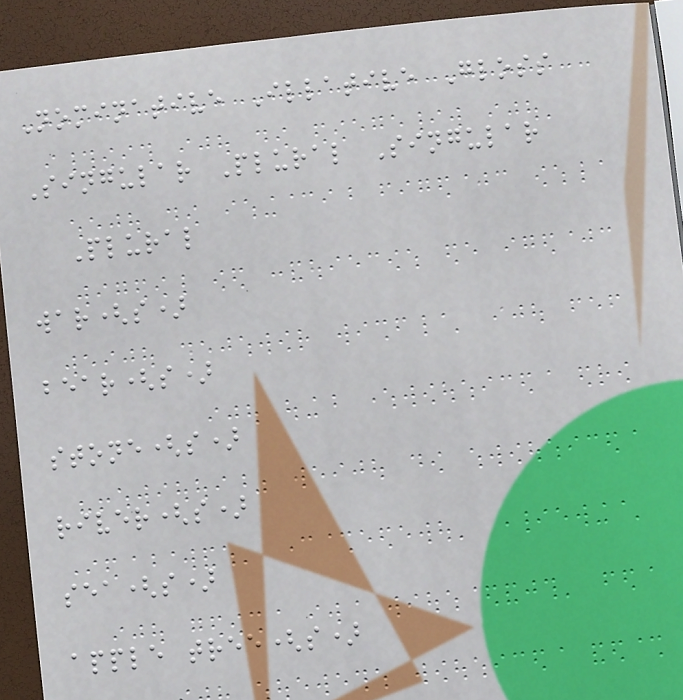Nominative Illative Gloss
Singular Plural Singular
Plural
war(s)
bear(s)
stone(s)
river(s)
sea(s)
apple tree(s)
